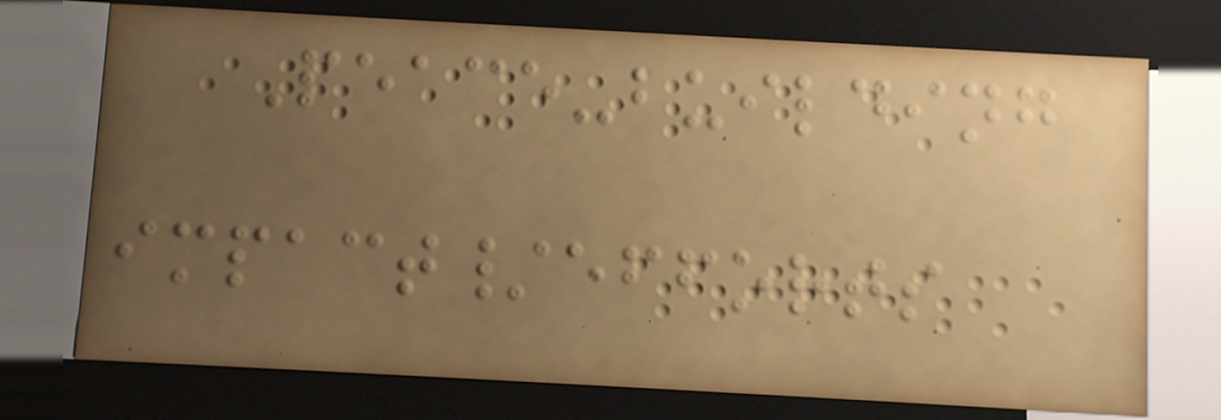Peace-building
impact/efforts
